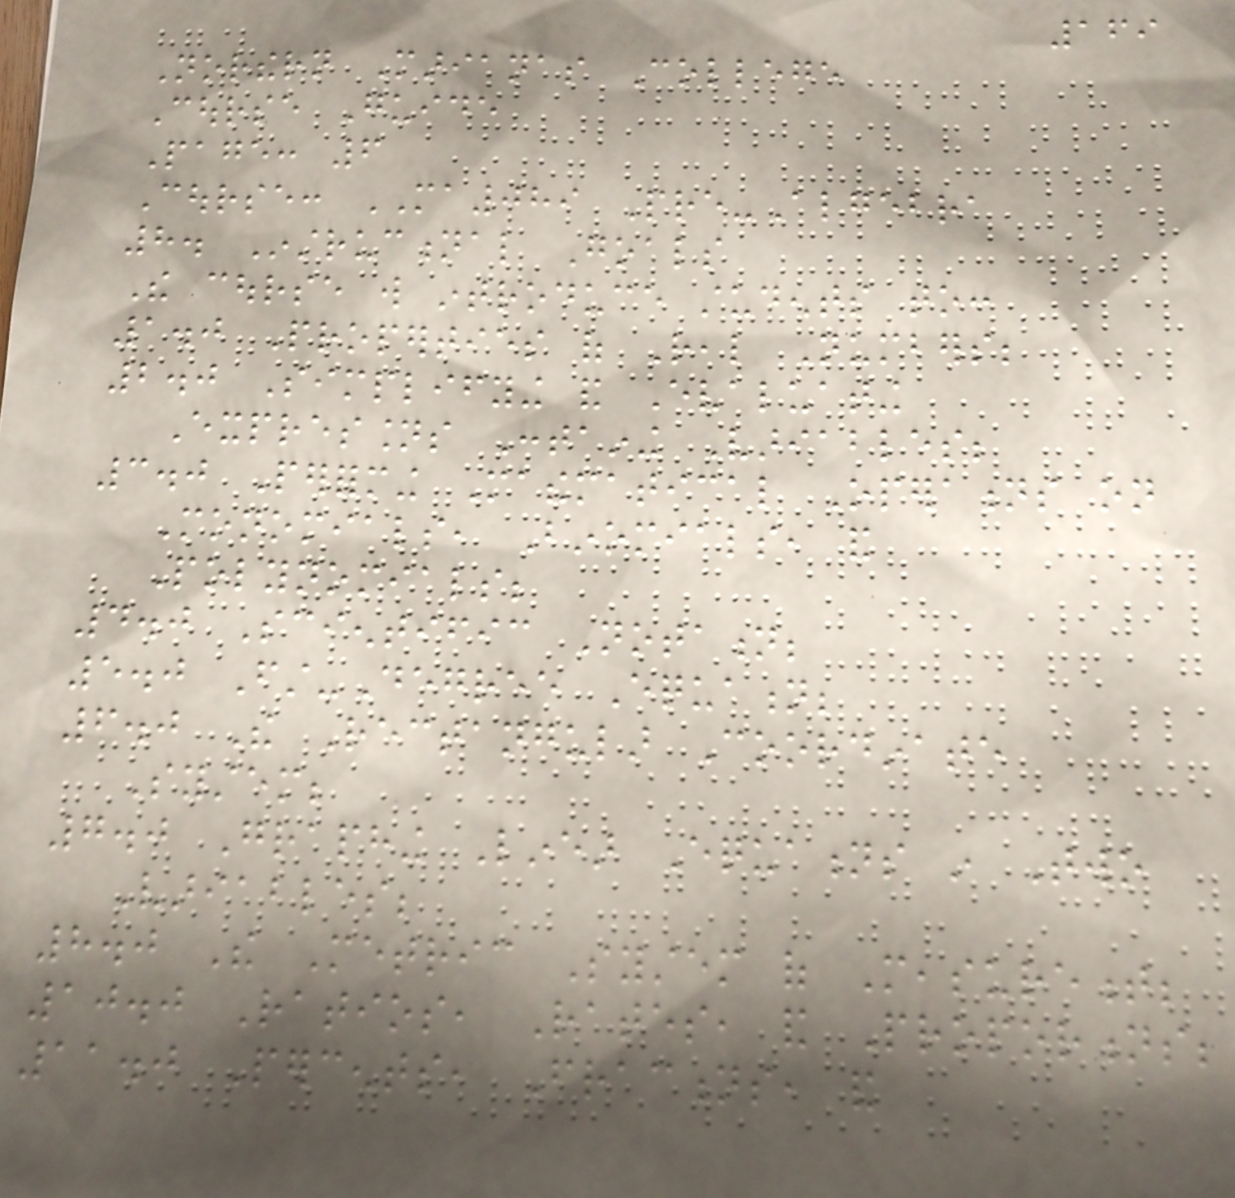169
Northern Marianas College
Course Guide
Page: 6
Course: MA089 Pre-Algebra
8. Instructional Goals
The course will introduce students to:
1.0 Properties of Real Numbers;
2.0 Simplifying and Evaluating
Expressions Containing Variables;
3.0 Performing Mathematical Operations on
Monomials, Binomials, and
Polynomials;
4.0 Scientific Notation;
5.0 First-Degree Equation;
6.0 The Rectangular Coordinate
System;
7.0 Graphing Linear Equations in Two
Variables;
8.0 The Metric System of Measurement;
10.0 Ratios, Rates, and Proportions;
11.0 Percents, Fractions, and
